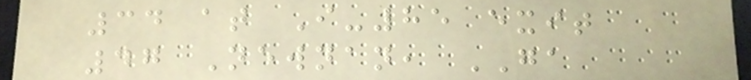34 at I-85 exit
47 Newnan, GA
